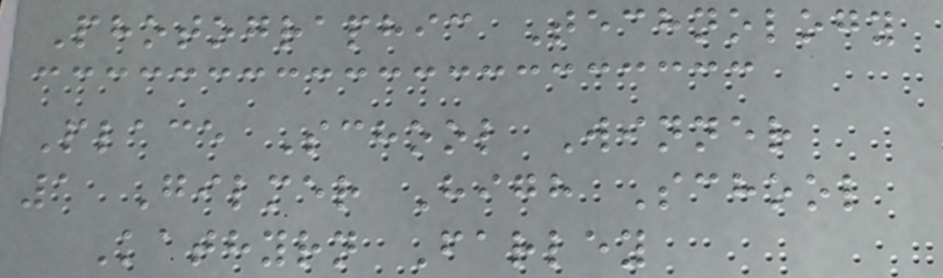Photographic Technology
Place School Winner
1 Gilmer High School
Kathyrn Farley
